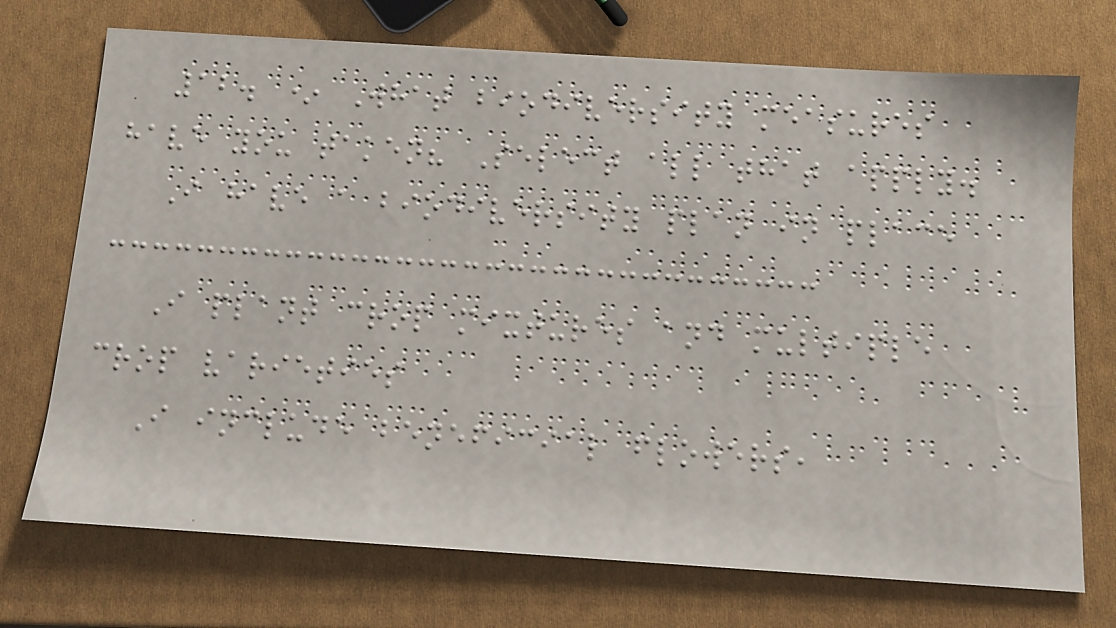12. * What biodiversity measures
have you taken? Select all that apply.
I have a biodiversity plan in place
I plant crop mixtures and multiple
crop varieties
I include beneficial flowers,
